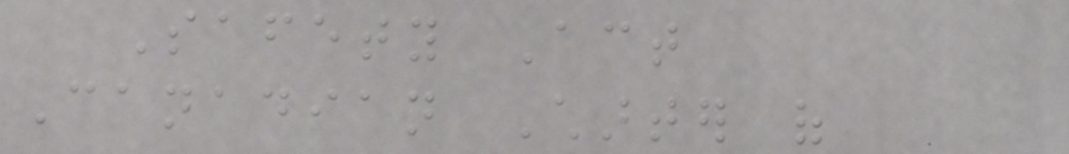Safety Act
Canadian Charter of
